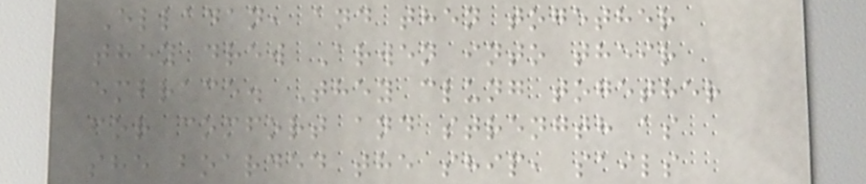Elladan, and then together
they drew Arwen into their
embrace. They clung together
for comfort and strength as
she boarded the ship, sails
